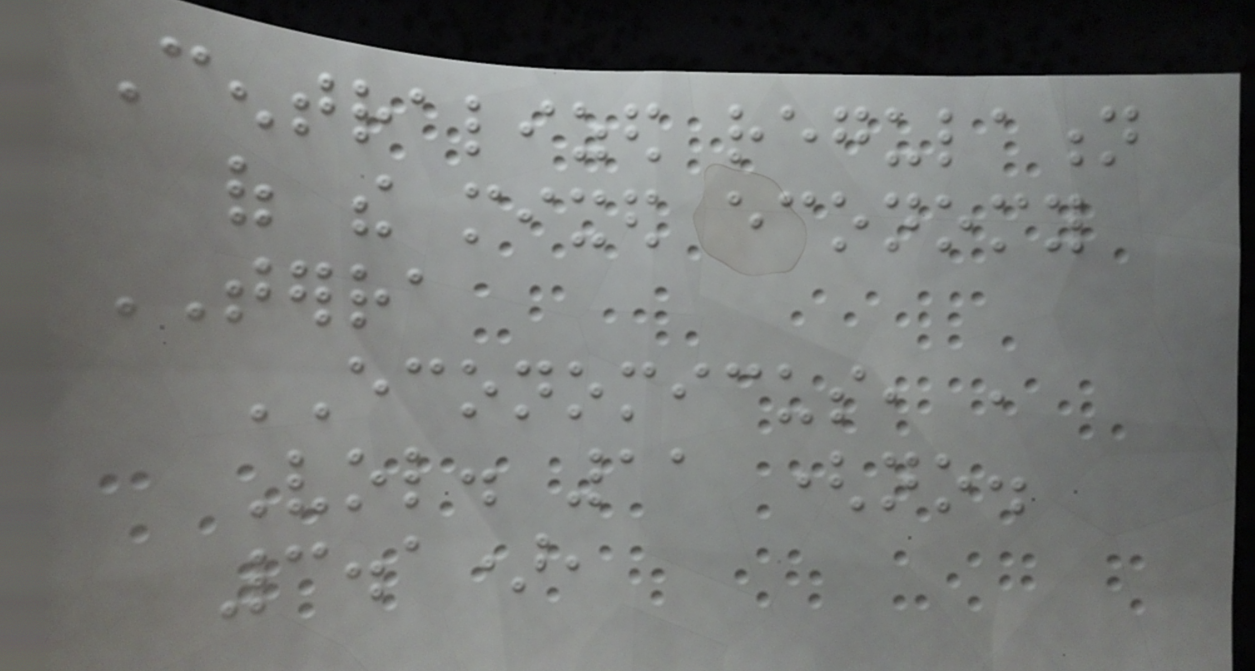Centralized regulation
of the mixed economy
TERRA
ECONOMICUS, ,
Vol. 11 (no.
3.1),
